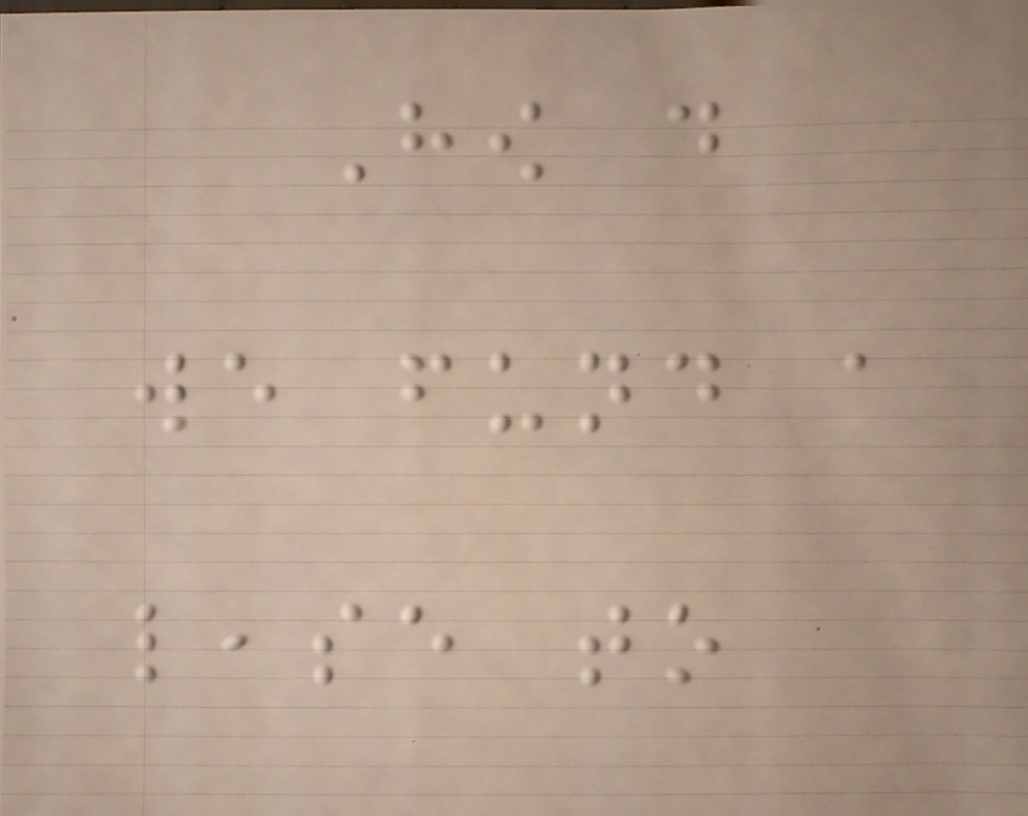How do
we fund a
lease to
